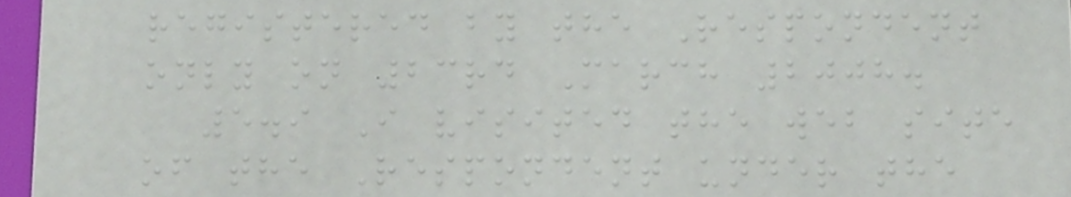registered by the Respondent
only on 23rd March 2008.
5.9 I visited the web site
of the Respondent under the
